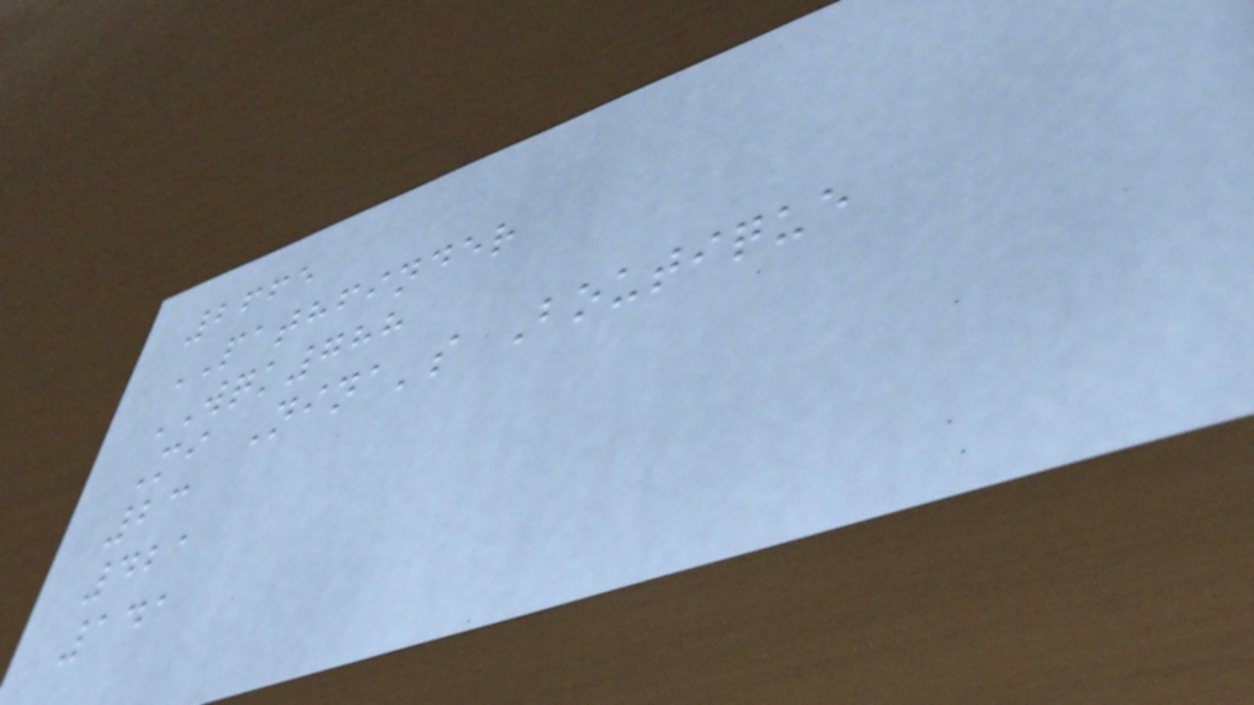2665
PATHFINDER
WQK788
Mi Nina's Boutique
23
421
141
